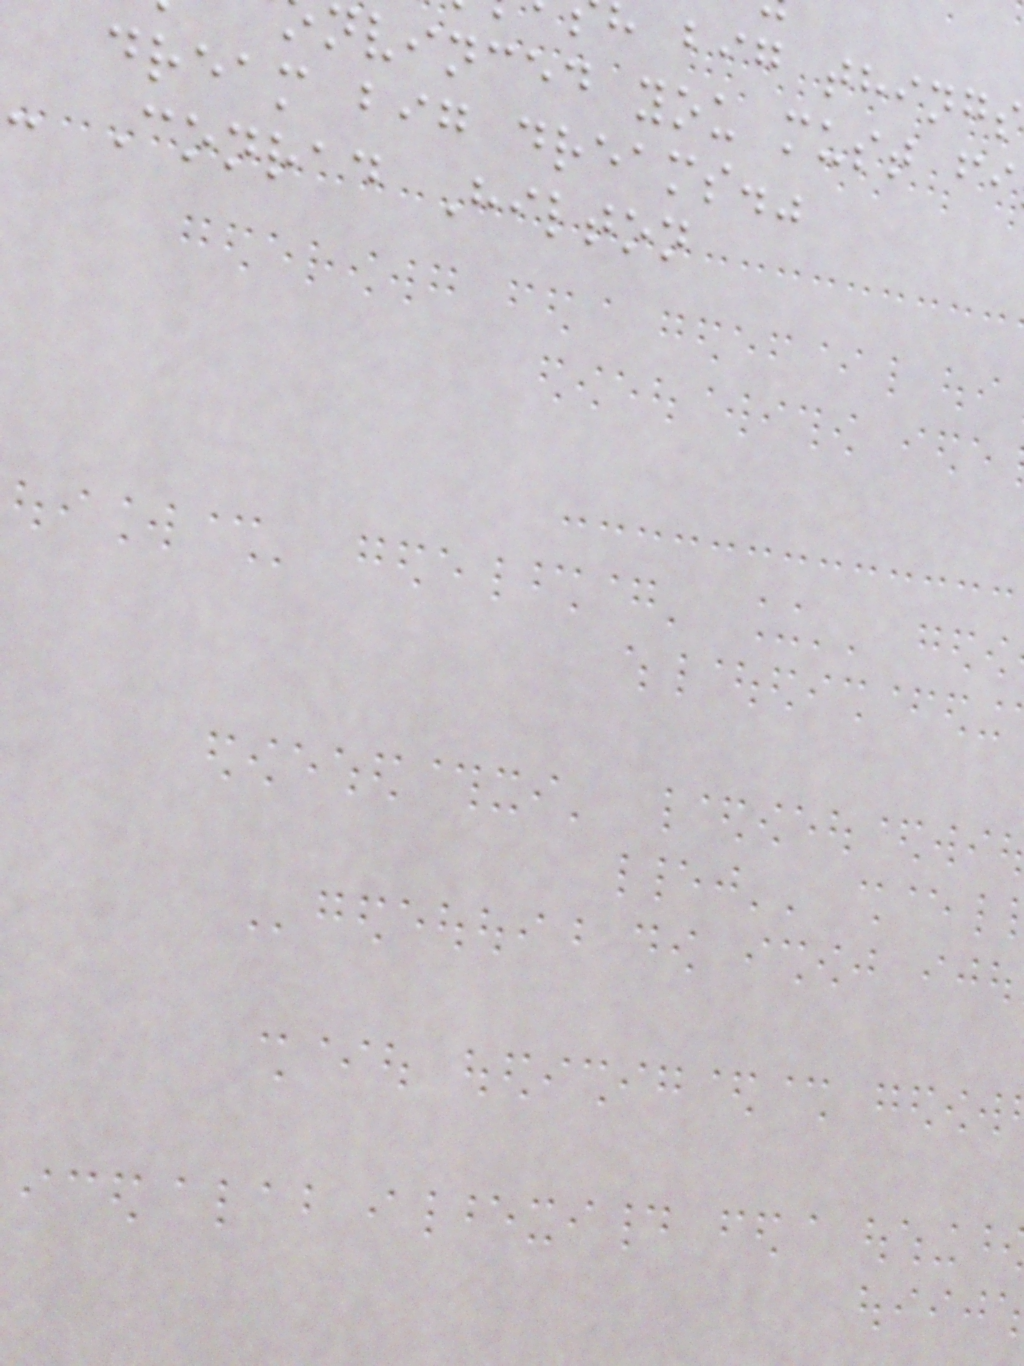h big things
nvinced you must fi
dream big dreams."
- Conrad Hilton
